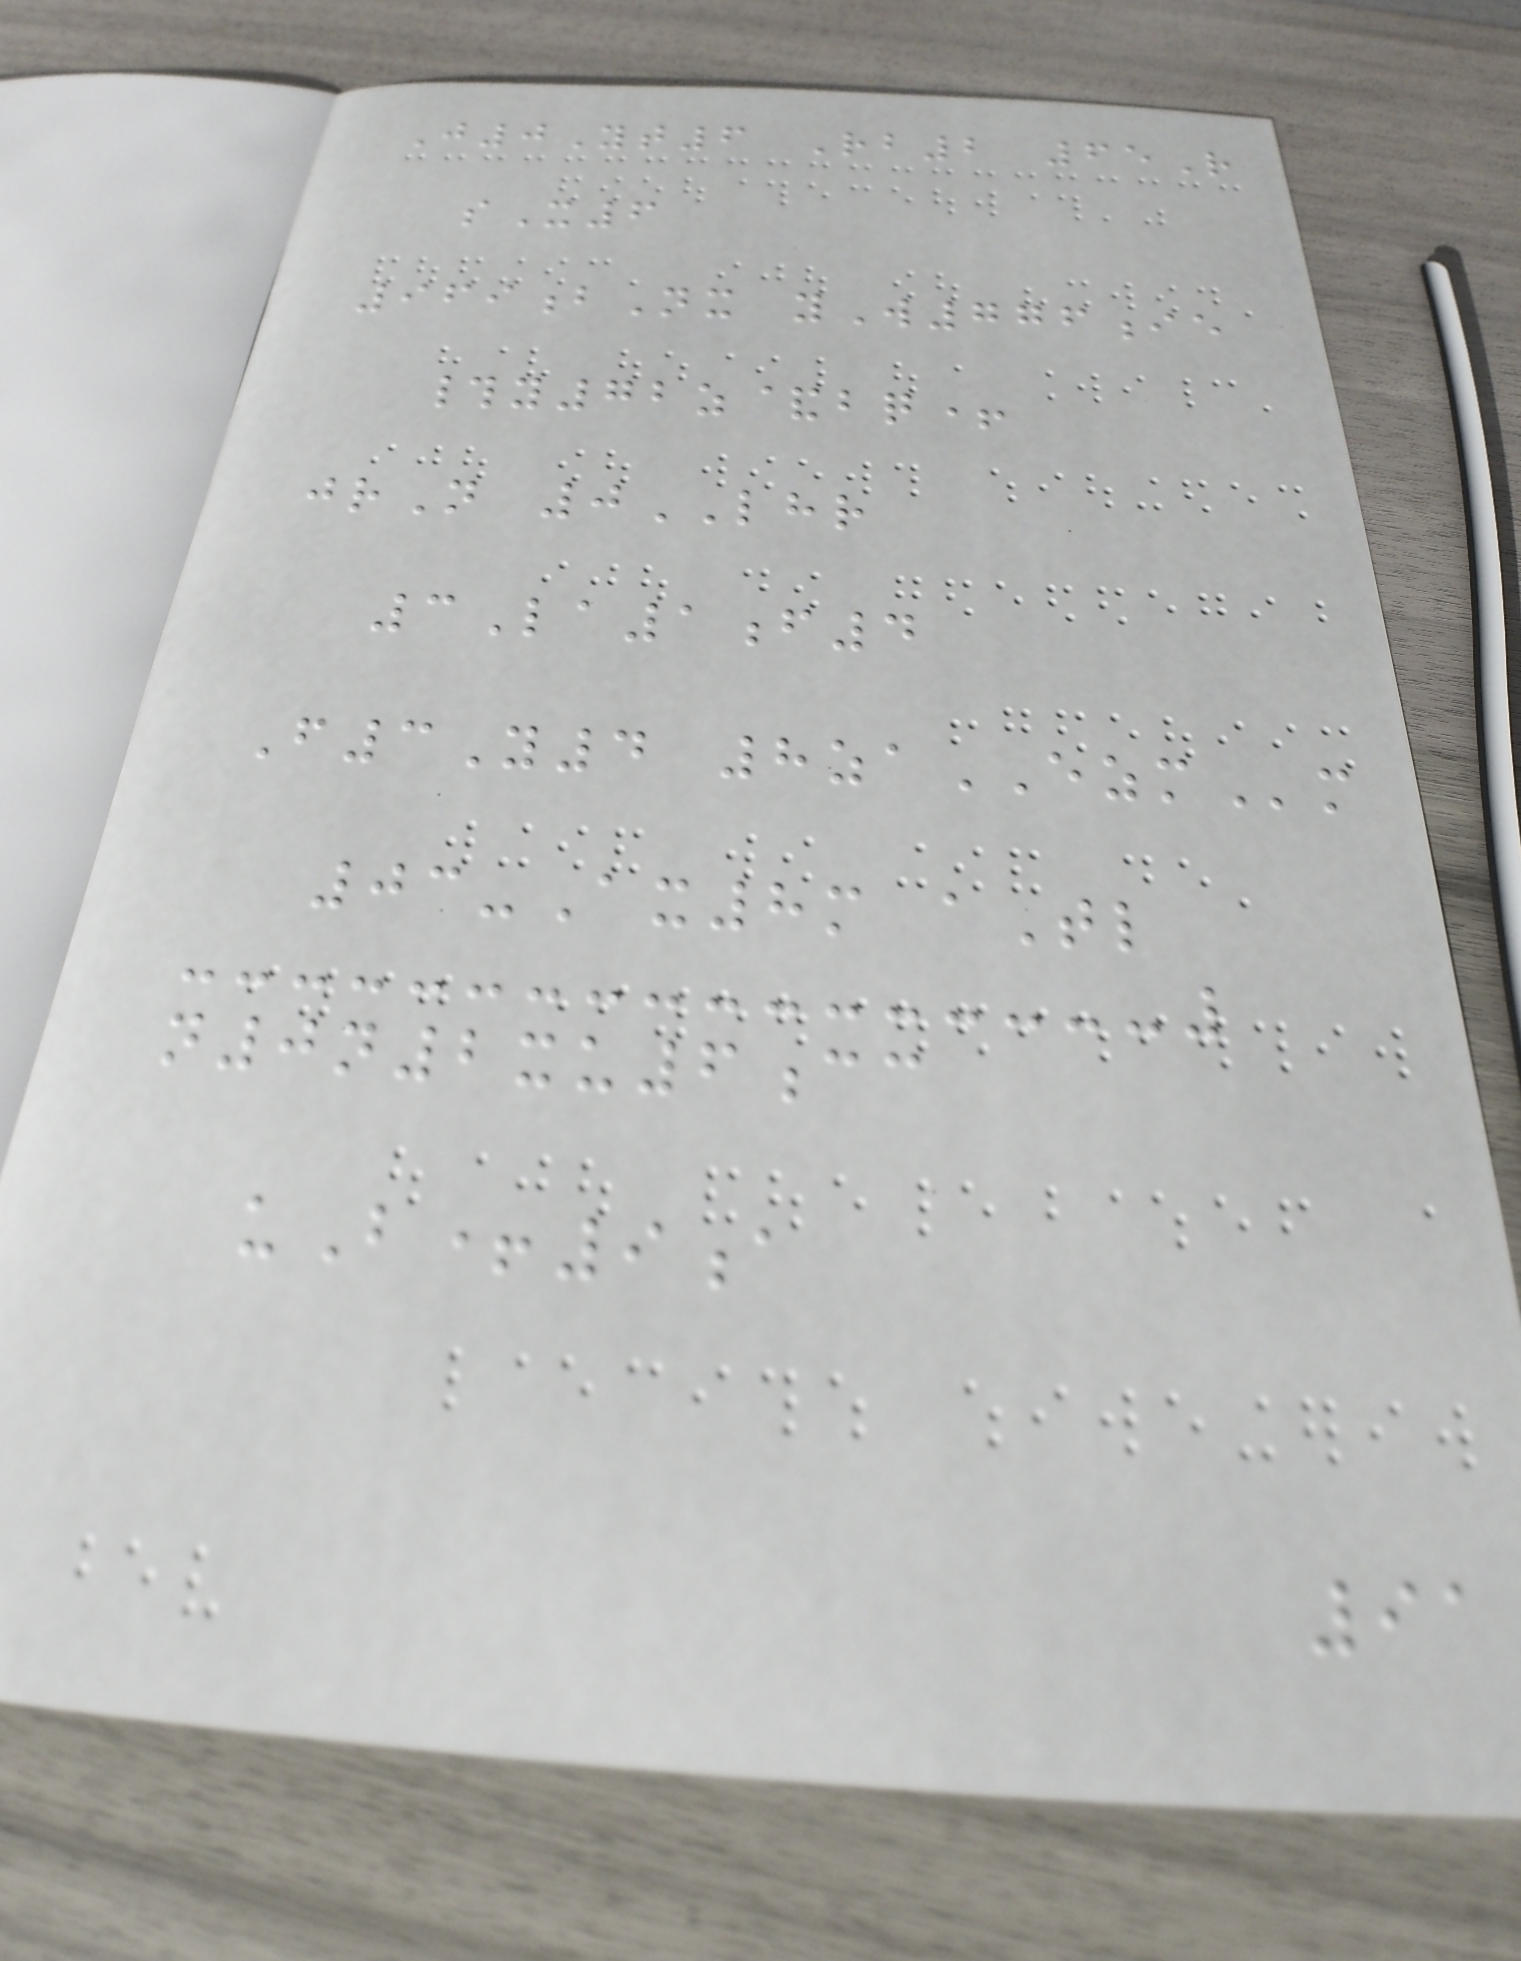J0Yt6 Rb2 65R
sX6
969bNx yW776ie
#y72z&bq+
jrN 0LHR
3La1f4
F3Y4 8zaEZMm
03-Ax8m aTl
n0n2xu6cc
uB+9a
91
